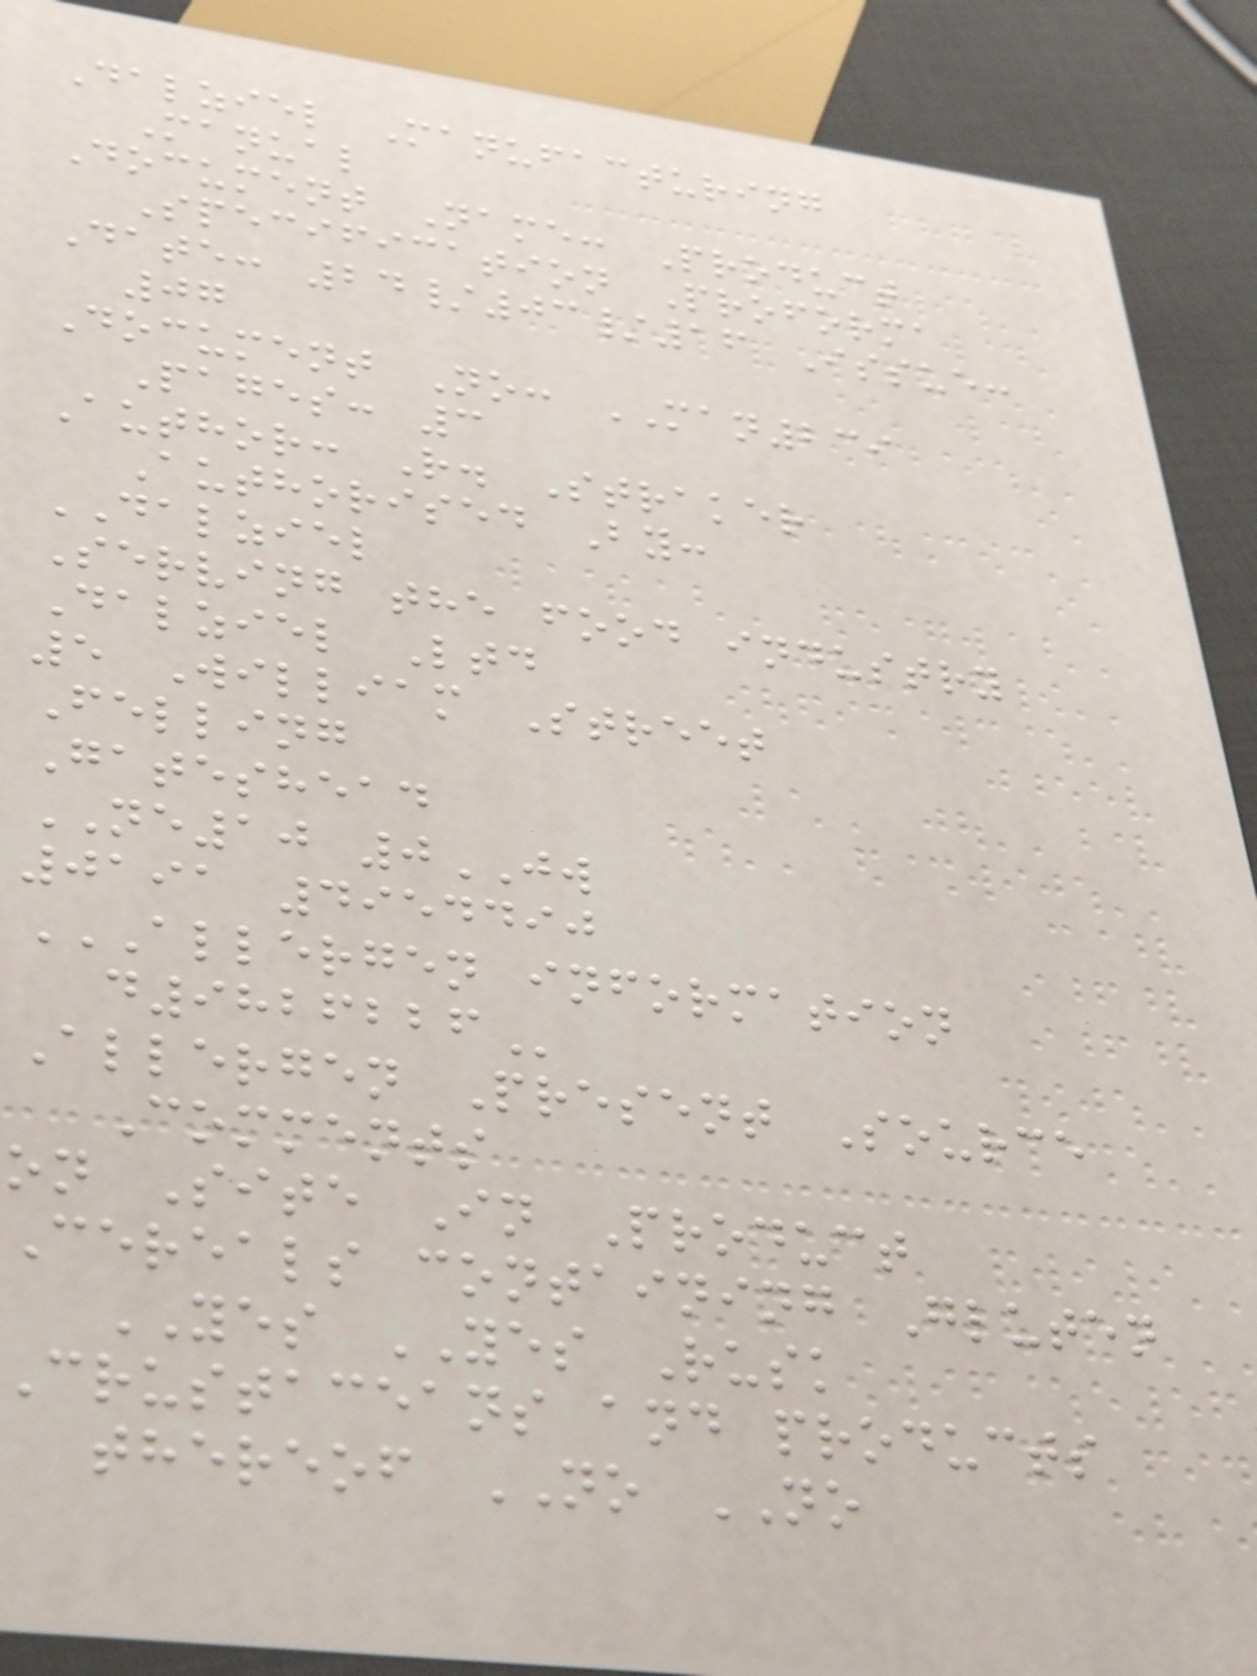Dalziel Manufacturing
Manual
Document Name: Product
Specification Proforma
Date: 24/03/16 Issue:
07
Document No: MAN239
Pages: 3
Author: R. Straker
Authorised By:
DALZIEL
Serving the food industry
Dalziel Ltd
5 William Street
Felling
Gateshead
NE10 0JW
0191 4954490
ALLERGEN INFORMATION
Allergen Present Source
Comments
on Site In Product
Cereals containing Gluten
YES YES Rusk
crustaceans and products
thereof NO NO
